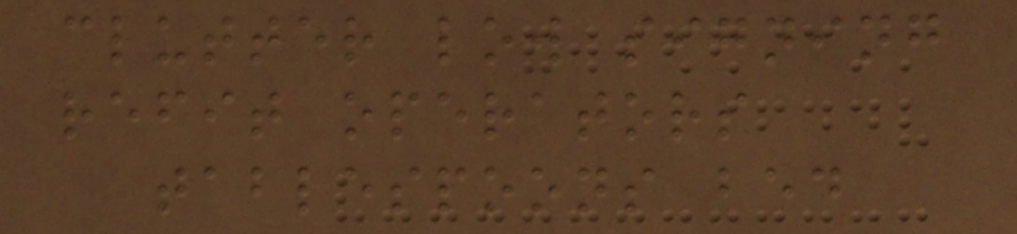clutter low signing
refit operators
tablespoons bed
